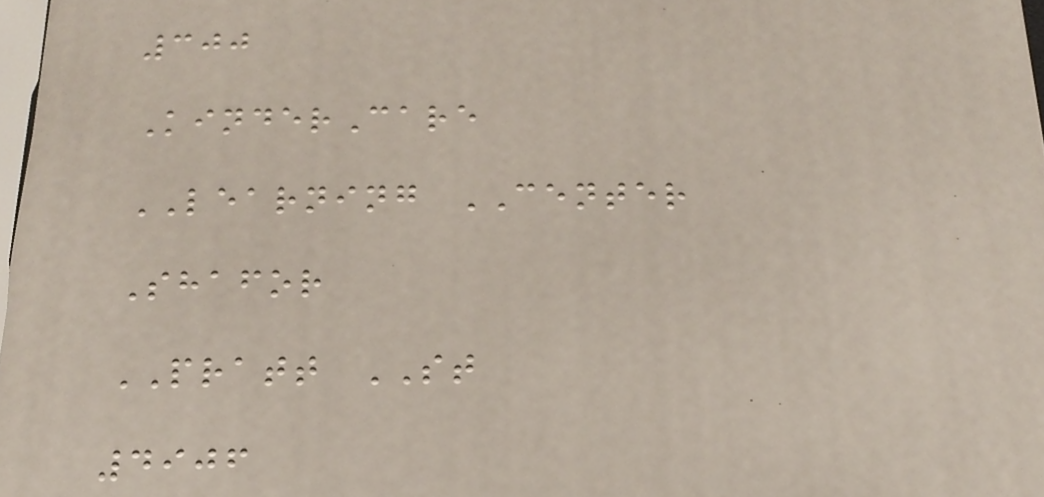300
KinderCare
LEARNING CENTER
Shafor
PRATT ST
4906
